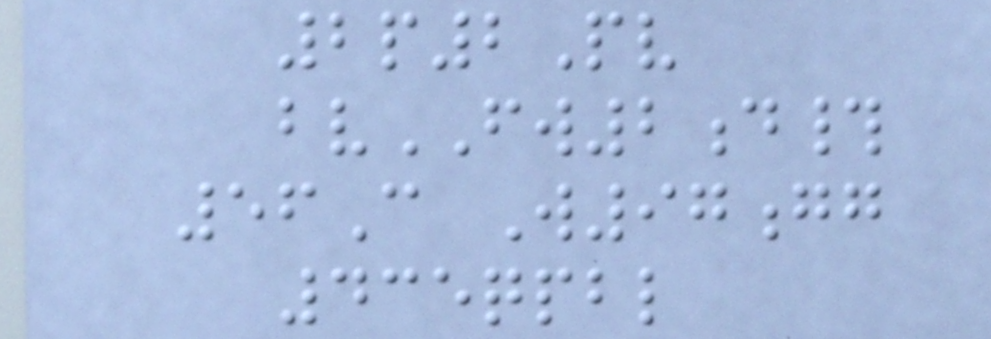2p2Pv
bvFW2d#
56C W97gg
435qpbl
